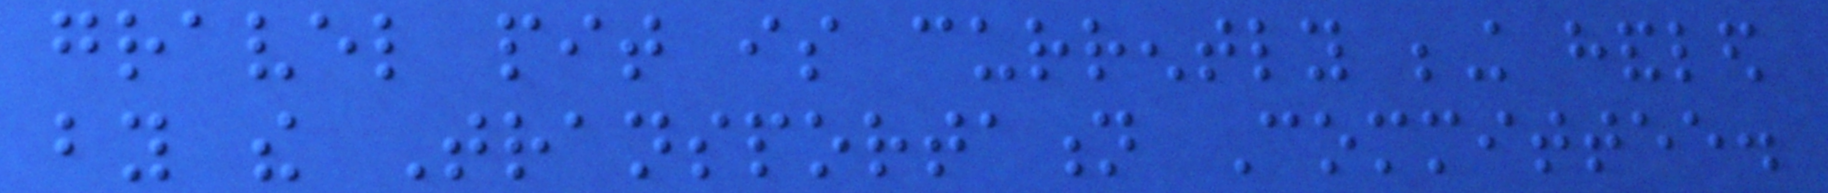gravel pit is currently being handled
by the Transportation Committee.
